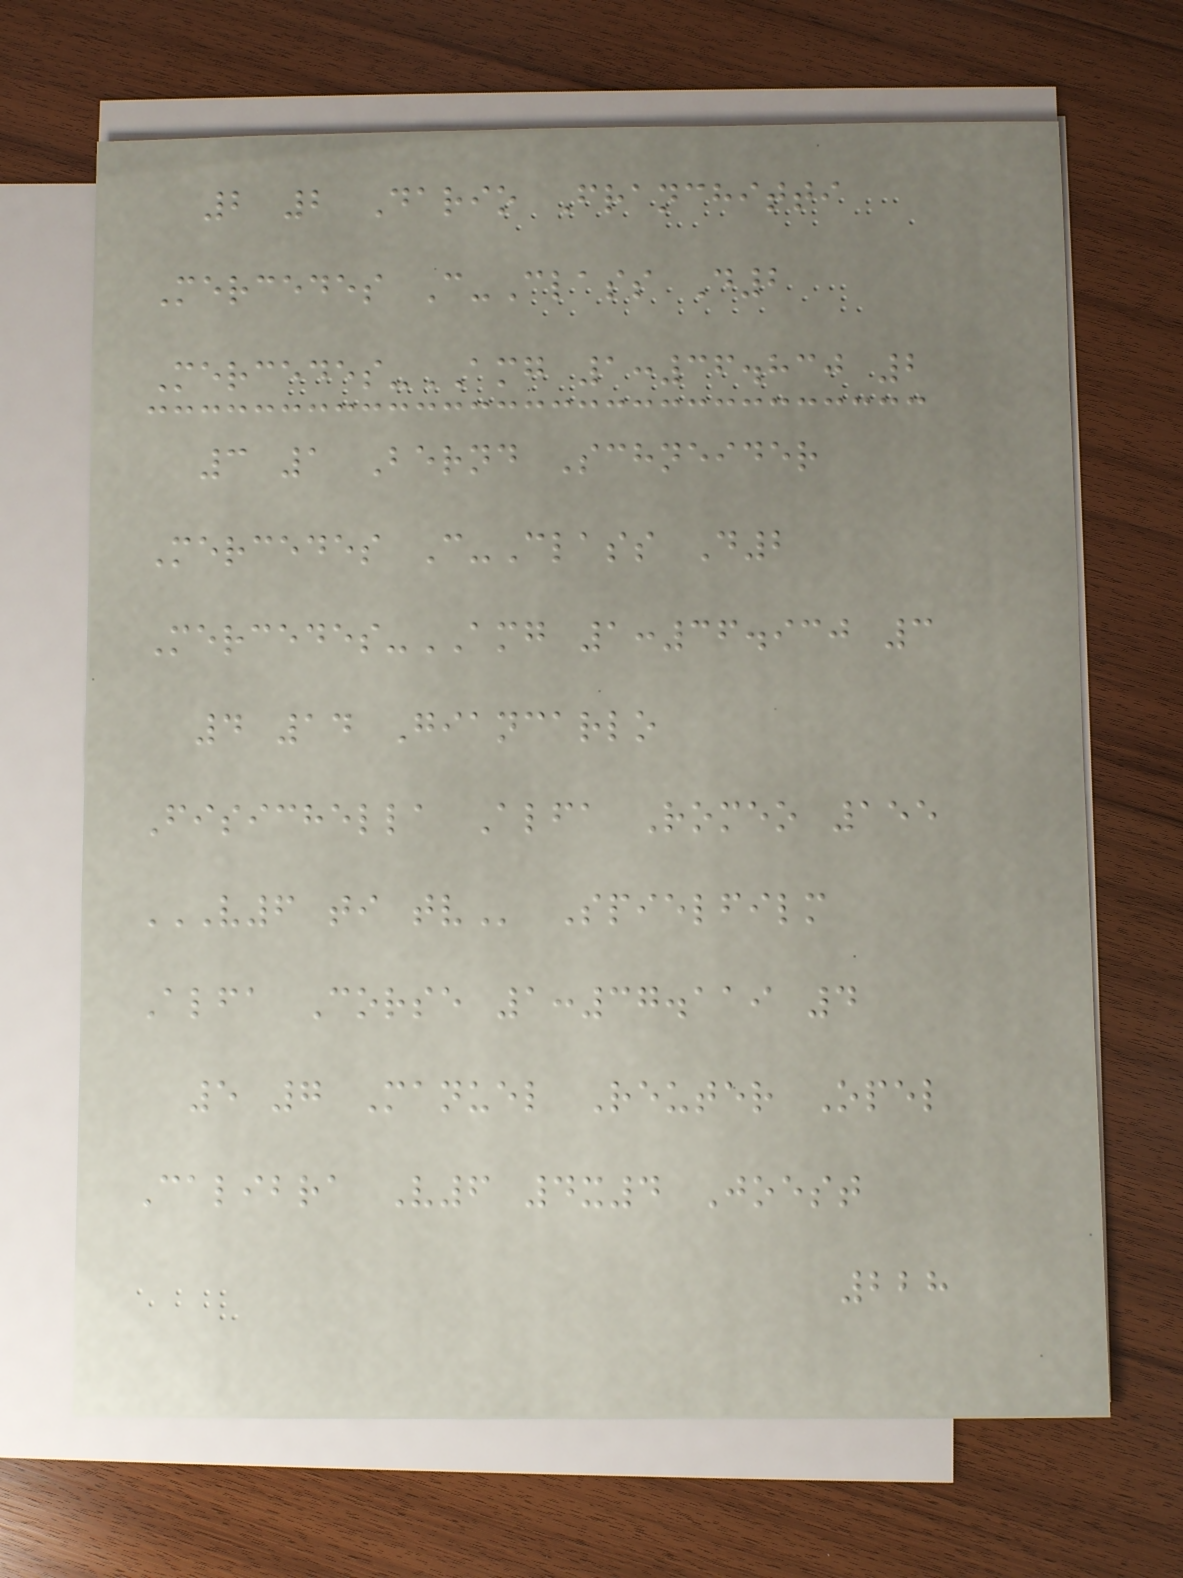2 2 Dario Franchitti
Mercedes C-Class D2
Mercedes-AMG 1:36.830 2
3 1 Bernd Schneider
Mercedes C-Class D2
Mercedes-AMG 1:36.930 3
4 14 Giancarlo
Fisichella Alfa Romeo 155
V6 TI TV Spielfilm
Alfa Corse 1:37.119 4
5 7 Manuel Reuter Opel
Calibra V6 4x4 Joest
228
